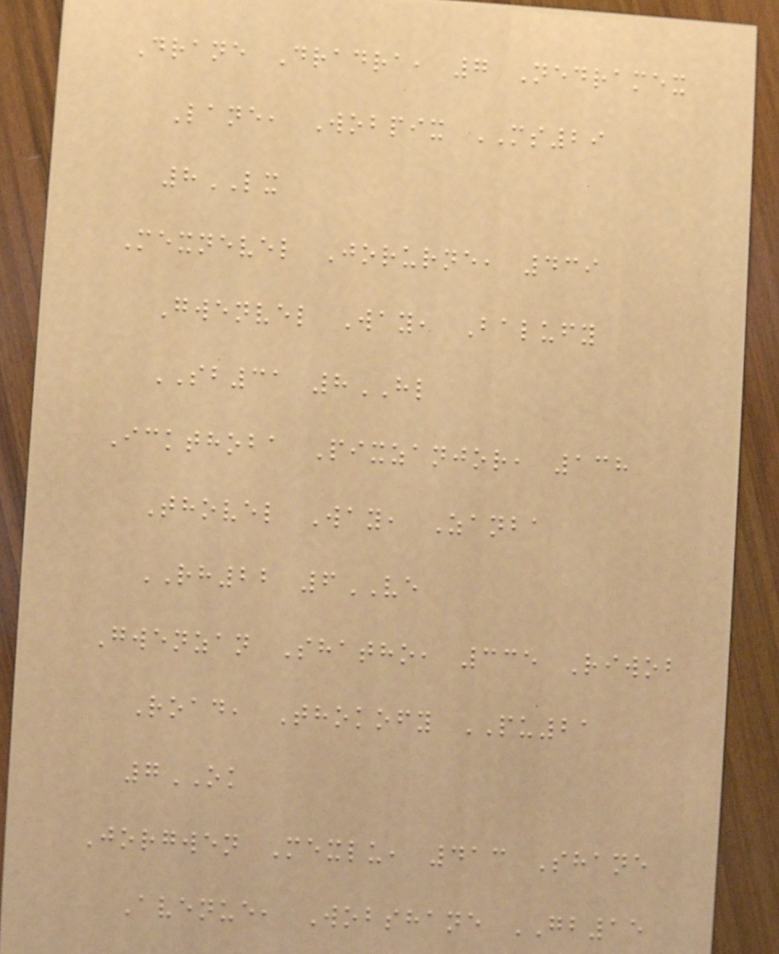Drane Dradra, 7 Nedramex
Lane, Wobpix MS29
8LX
Mexnevel Jorurne, 439
Gwenvel Way, Balufy
SB31 8HL
Ickthoba Pixzanjor, 138
Thovel Way, Zanba
RH22 6VE
Gwenzan Shatho, 335 Riwob
Road, Thokofy PU21
7OK
Jorgwen Mexlu, 413 Shane
Avenue, Wobshane GB15
